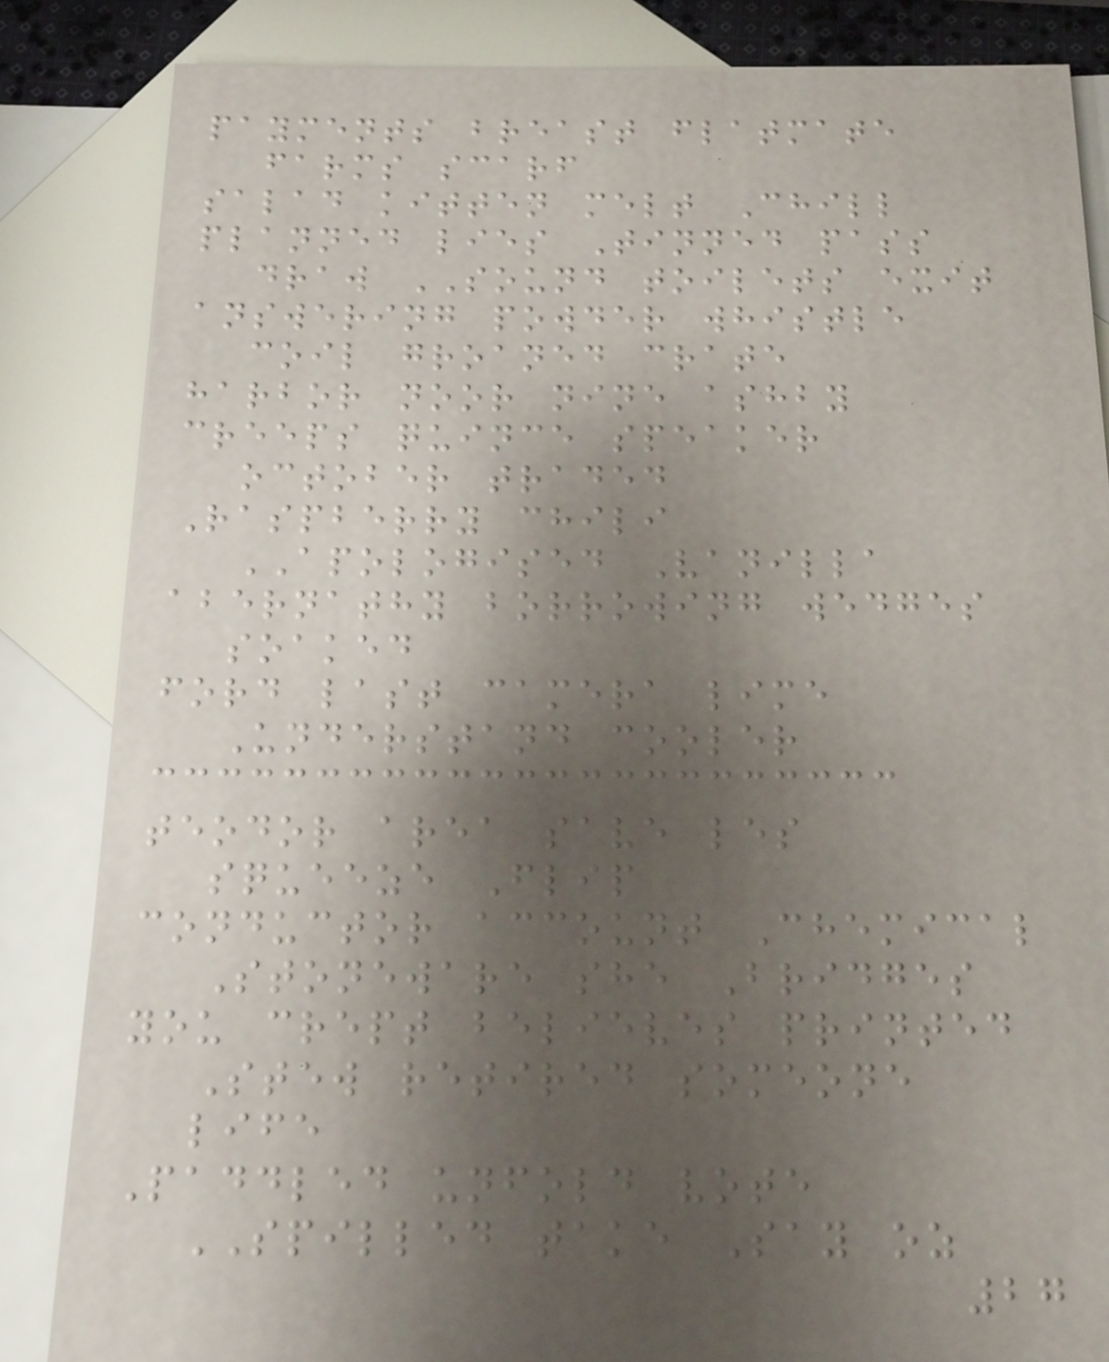payments breast flatmate
farms scarf
salad kitten melt Chill
planned lies Tinned pass
draw SOUND toilets exit
answering powder whistle
coil groaned crate
harbor noor nine ashby
creeps quince speaker
october traded
Raspberry chili
APOLOGISED Vanilla
abernathy borrowing wedges
soaked
ford last camera lime
Understand cooler
teodor area save les
squeeze Flip
conductor account Chemical
Stoneware she Bridges
you crept believes printed
Stew retired someone
life
Paddled unfold vote
SPILLED take Say oz
27
